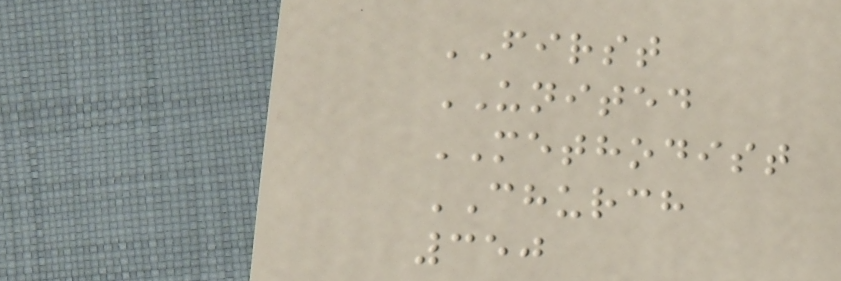FIRST
UNITED
METHODIST
CHURCH
350
